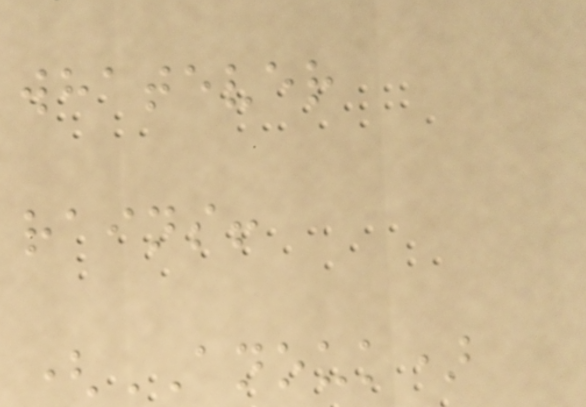whatever
rains!
(ANOUK)
